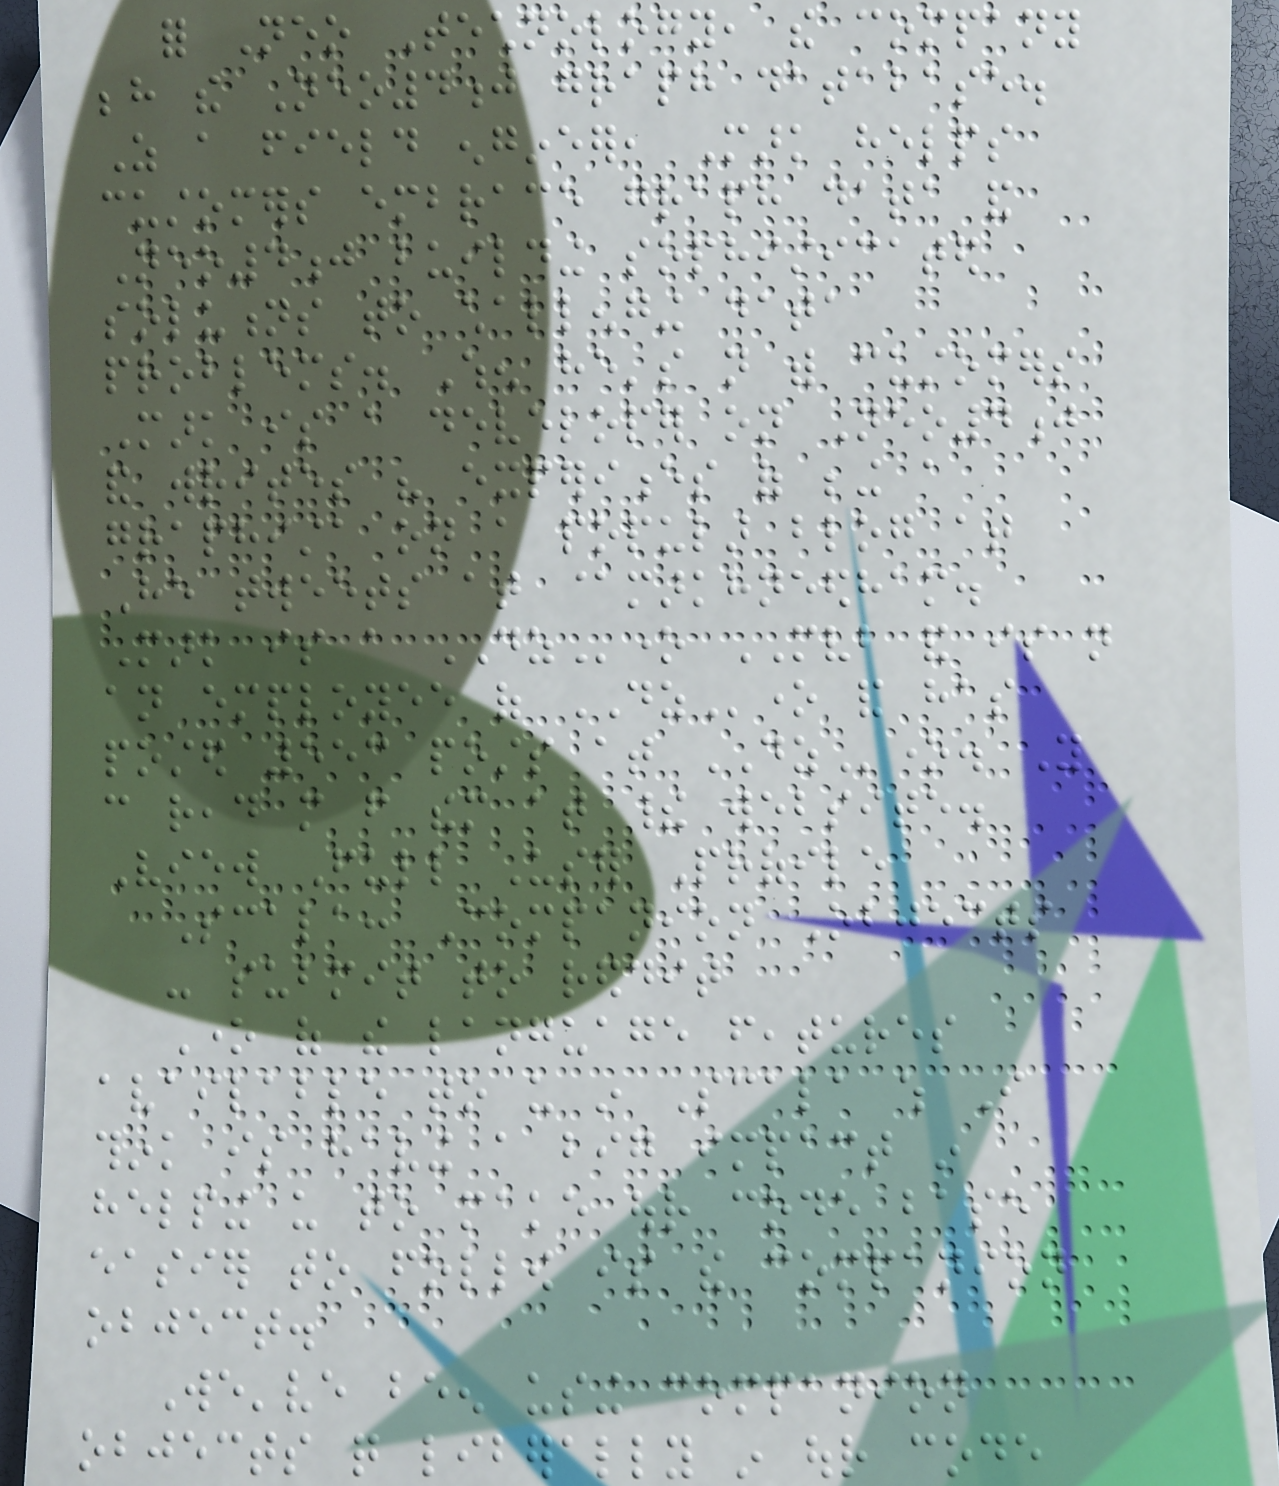for Neo Technology, the company
behind the Neo4j graph database.
As a field engineer, Mark helps
customers embrace graph data and
Neo4j building sophisticated
solutions to challenging data
problems. When he's not with customers
Mark is a developer on Neo4j
and writes his experiences of being a
graphista on a popular blog at
He tweets at @markhneedham.
Mark is a DZone MVB and is not
an employee of DZone and has
posted 553 posts at DZone. You
can read more from them at their website.
View Full User Profile
Scala: Companion Objects
- submit to reddit
One of the language features
available to us in Scala which I
think is having a big impact in
helping us to make our code base
easier to follow is the companion
object.
We've been using companion
objects quite liberally in our code
